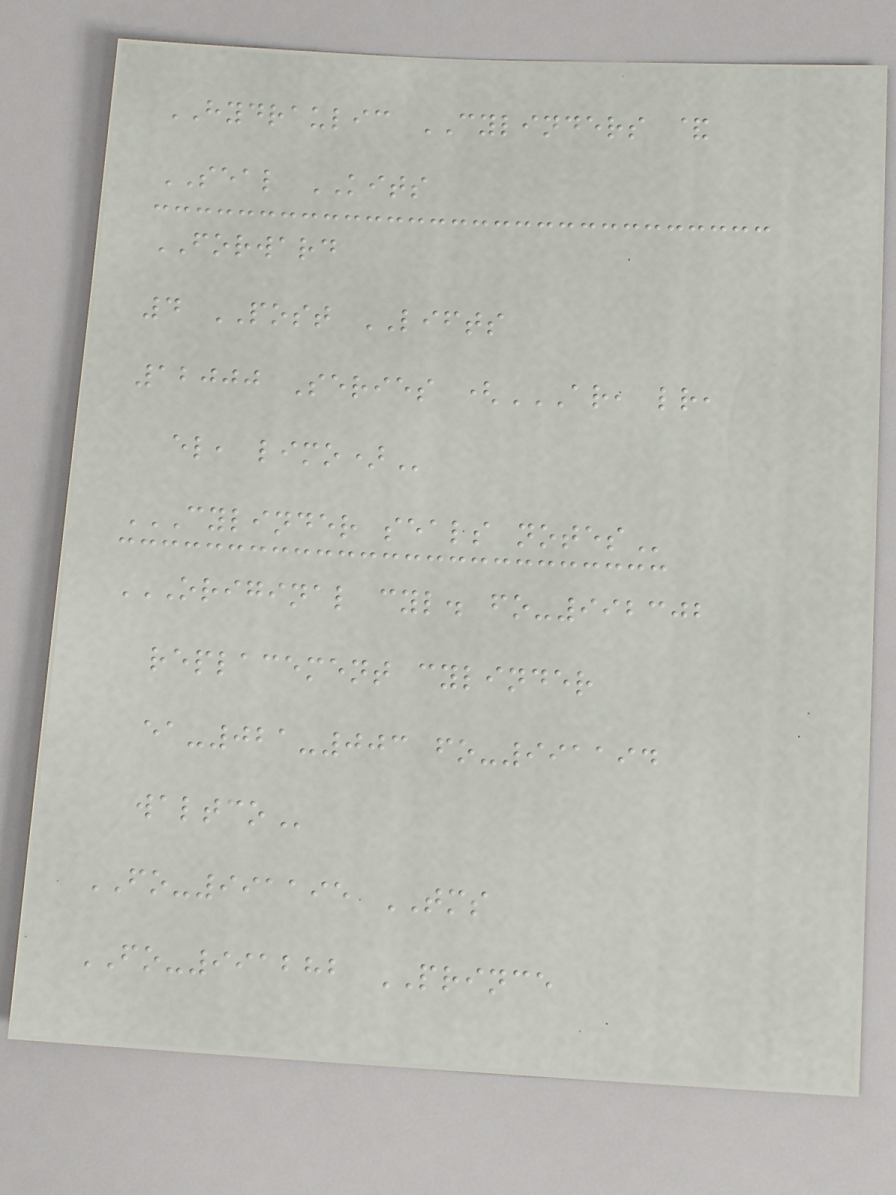HYDRAULIC CYLINDERS &
SEAL KITS
FORWARD
4 POST LIFTS
12000 Series (AR, LR,
EL, LIMO)
CYLINDER SEALS NOTES
ORIGINAL CYL. FO-992302
REPLACEMENT CYLINDER
EA-021-003 FO-991194
WALTCO
FO-991195 TMS
FO-991282 PRINCE
